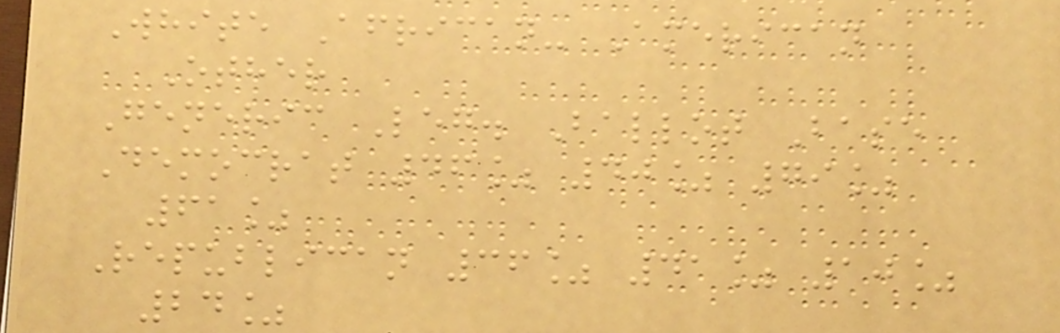White African- American
Other
Generic Leg. Ballot Base
Democrat 46% 40% 79%
61%
Republican 36% 41% 10%
24%
